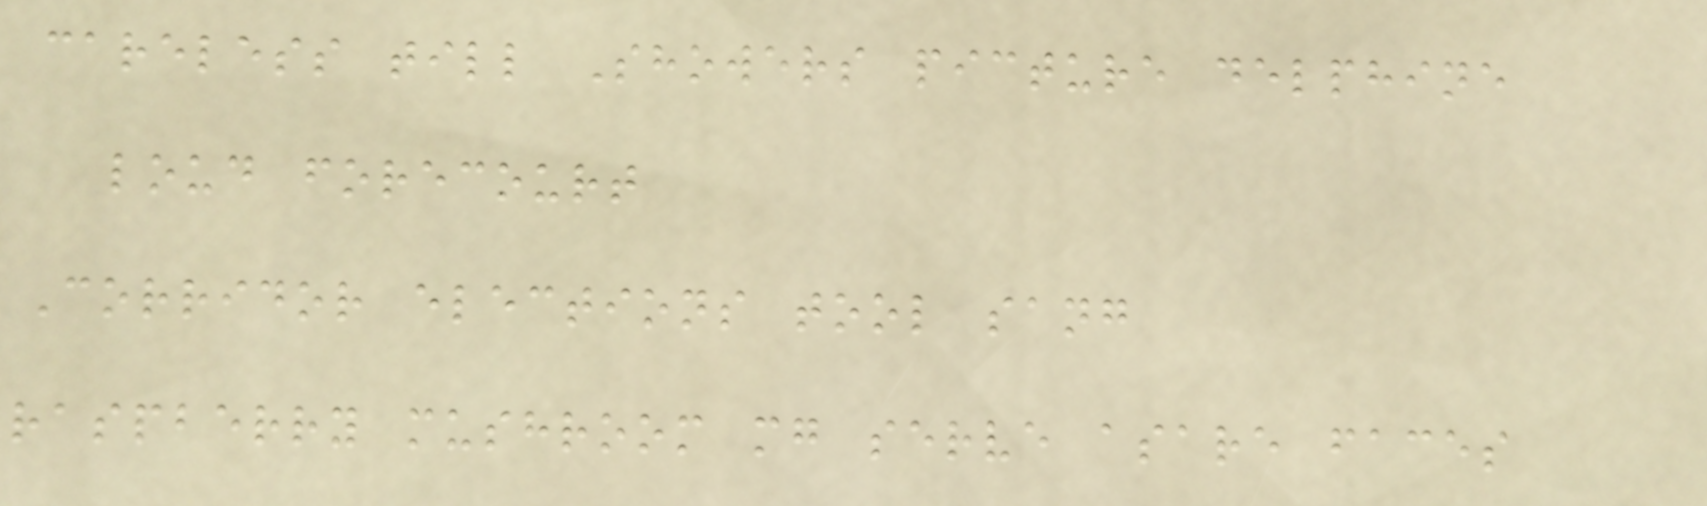careless till Showers picture delphine
loud forecourt
Corridor elections tool sang
raspberry mushroom mg serve asare faces
